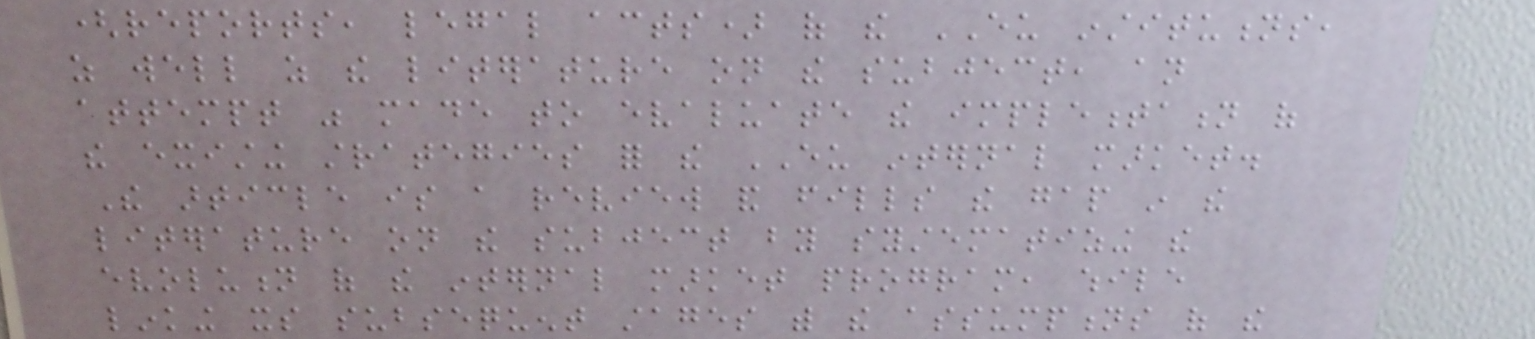(reports, legal acts) of the EU institutions,
as well as the literature on the subject, an
attempt was made to evaluate the implementation of
the existing strategies for the EU internal market.
The article is a review and fills the gap in the
literature on the subject by systematizing the
evolution of the internal market program, while
linking its subsequent stages with the assumptions of the
